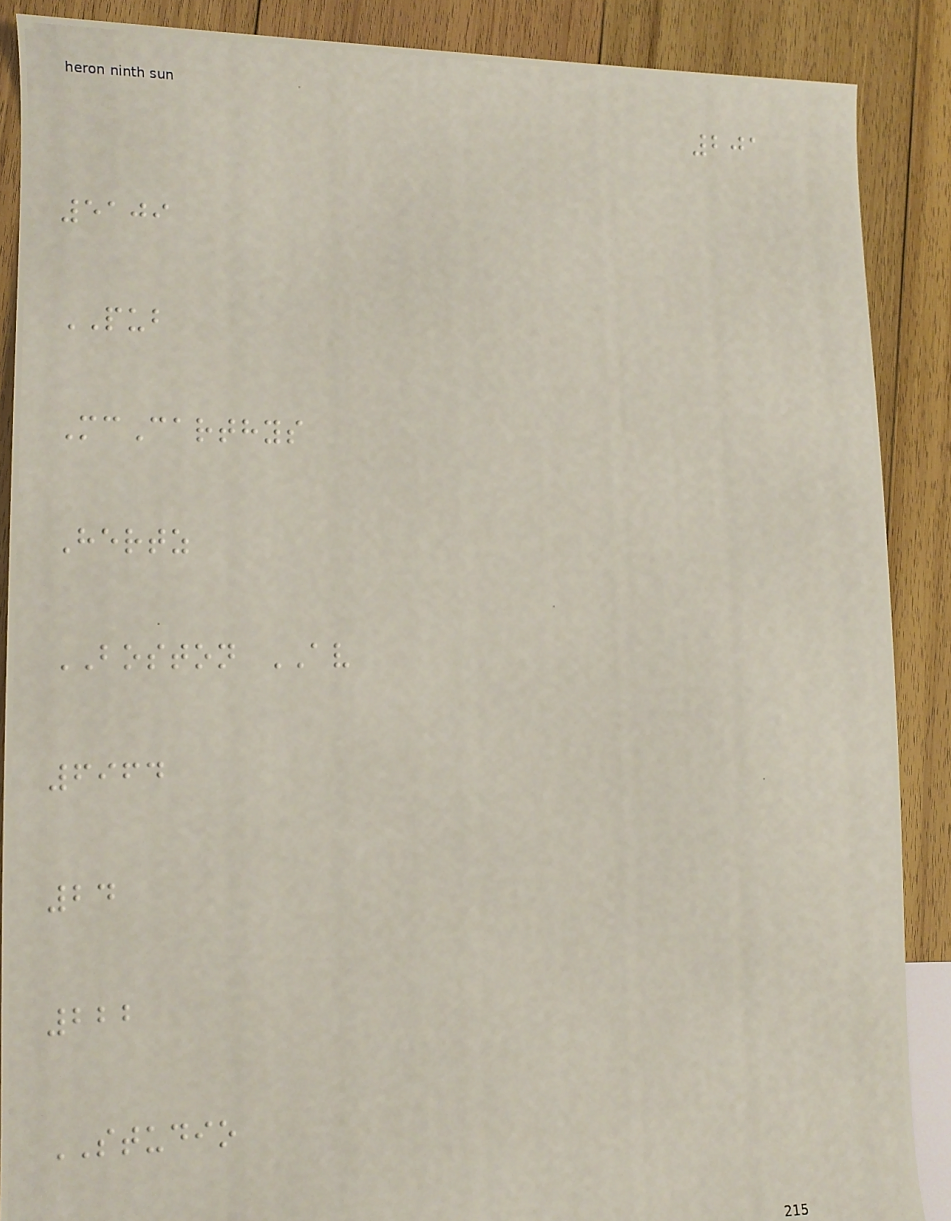201
5109
PUB
McCarthys
Hertz
BOSTON AV
6964
24
222
STUDIO
